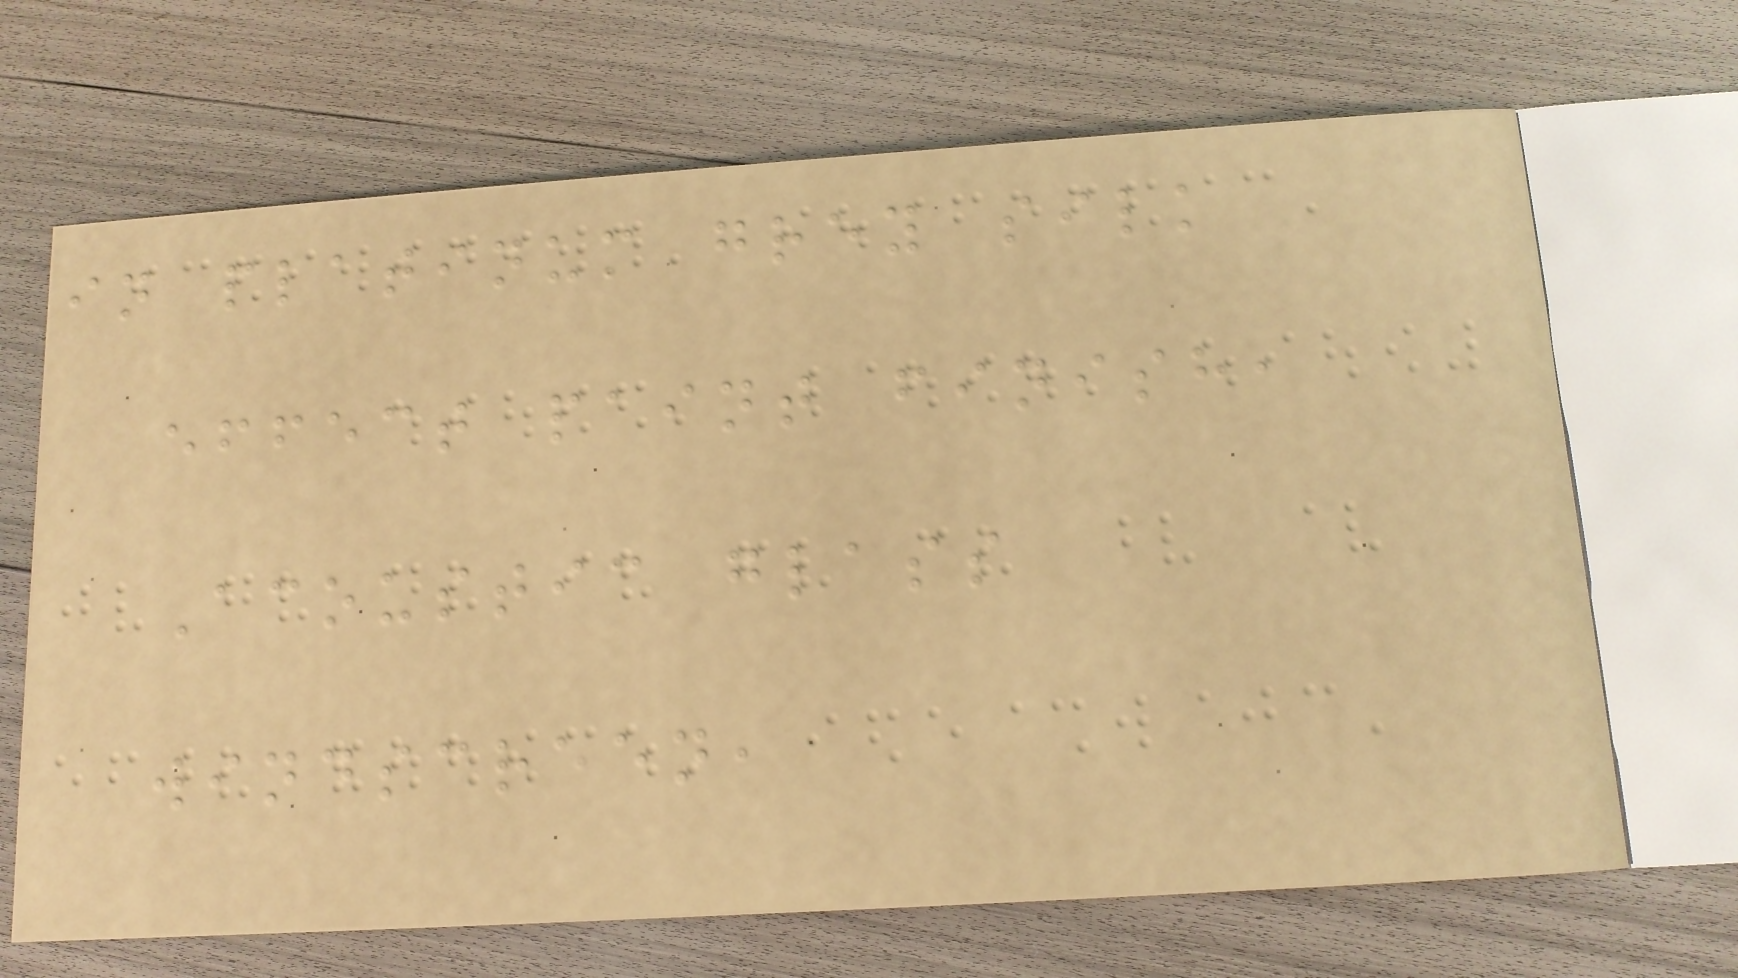in platinum grey silk
effect paint finish,
Acoustic glass
windscreen,
